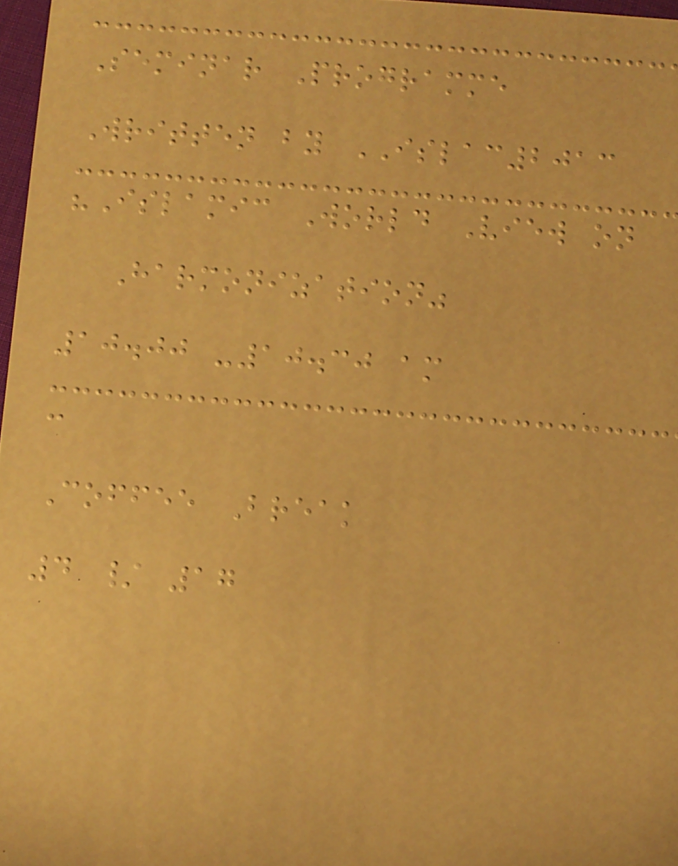Seminar Programme
Written by ISLAC2013
"Islamic World View on
Harmonization"
10.00 -10.30 am
:
Coffee Break
4 / 17
